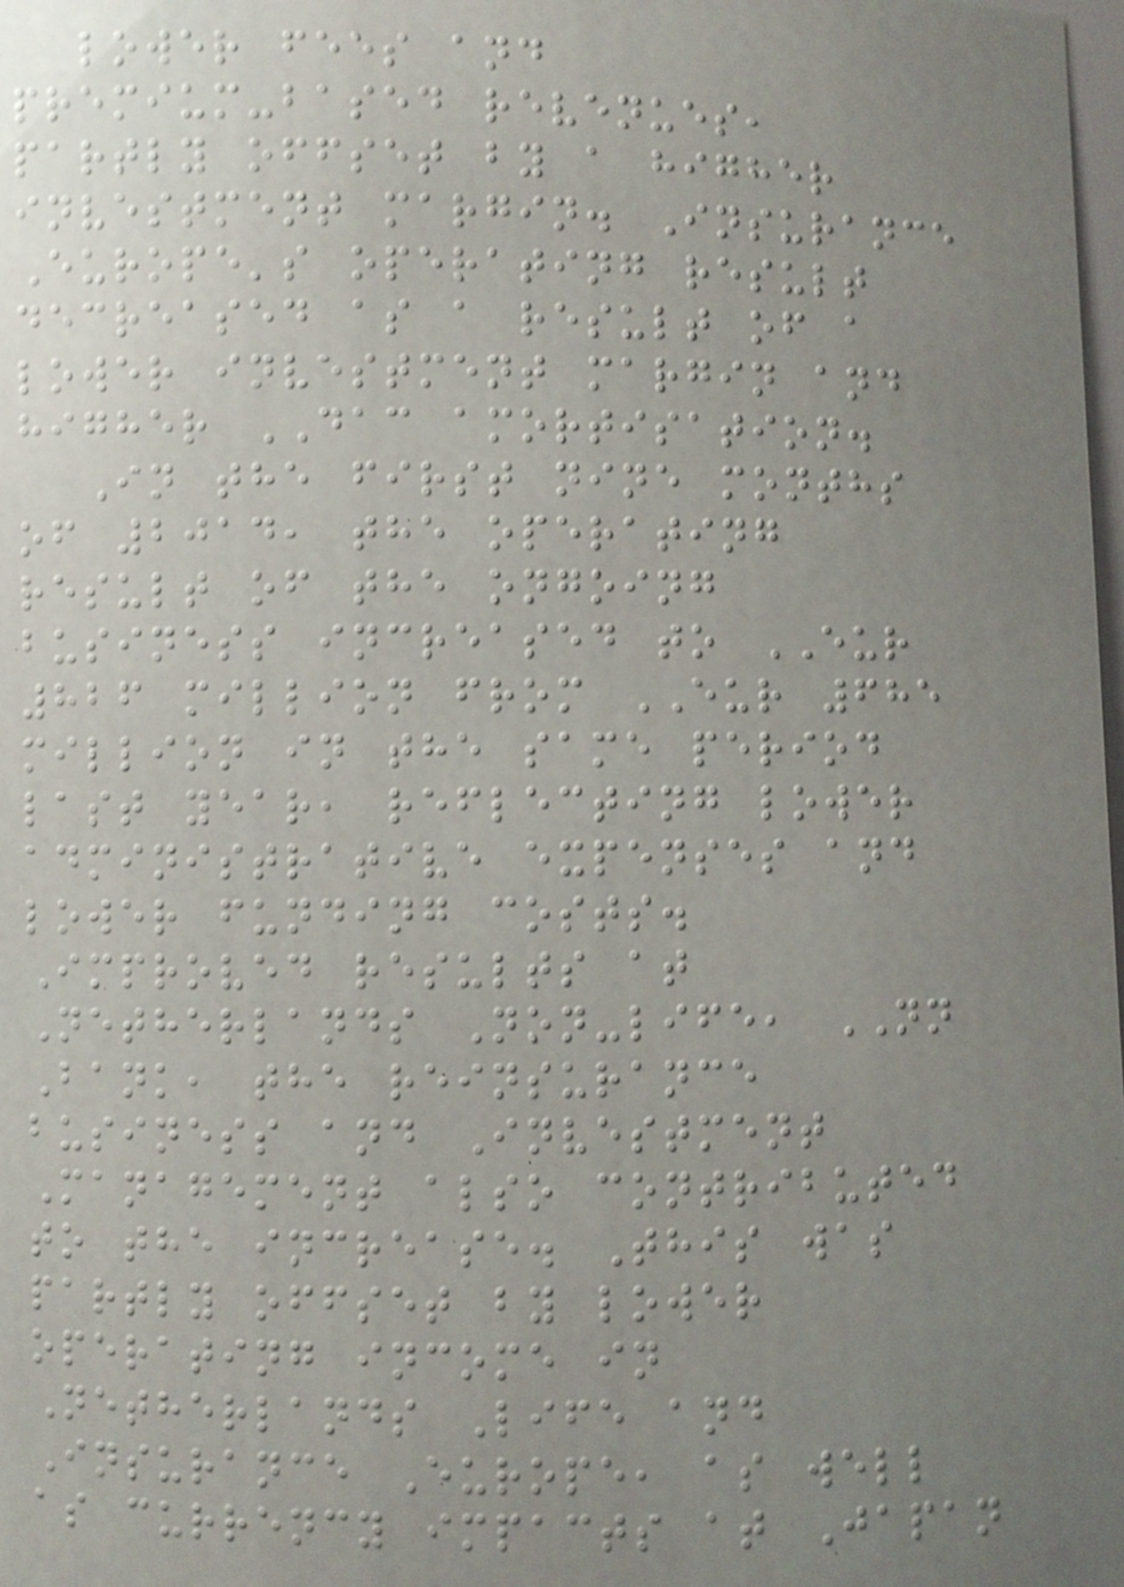lower fees and
premium-based revenues,
partly offset by a higher
investment margin. Insurance
Europe's operating result
decreased as a result of a
lower investment margin and
higher DAC amortisation.
In the first nine months
of 2014, the operating
result of the ongoing
business increased to EUR
826 million from EUR 685
million in the same period
last year, reflecting lower
administrative expenses and
lower funding costs.
Improved results at
Netherlands Non-life, NN
Bank, the reinsurance
business and Investment
Management also contributed
to the increase. This was
partly offset by lower
operating income in
Netherlands Life and
Insurance Europe, as well
as currency impacts at Japan
